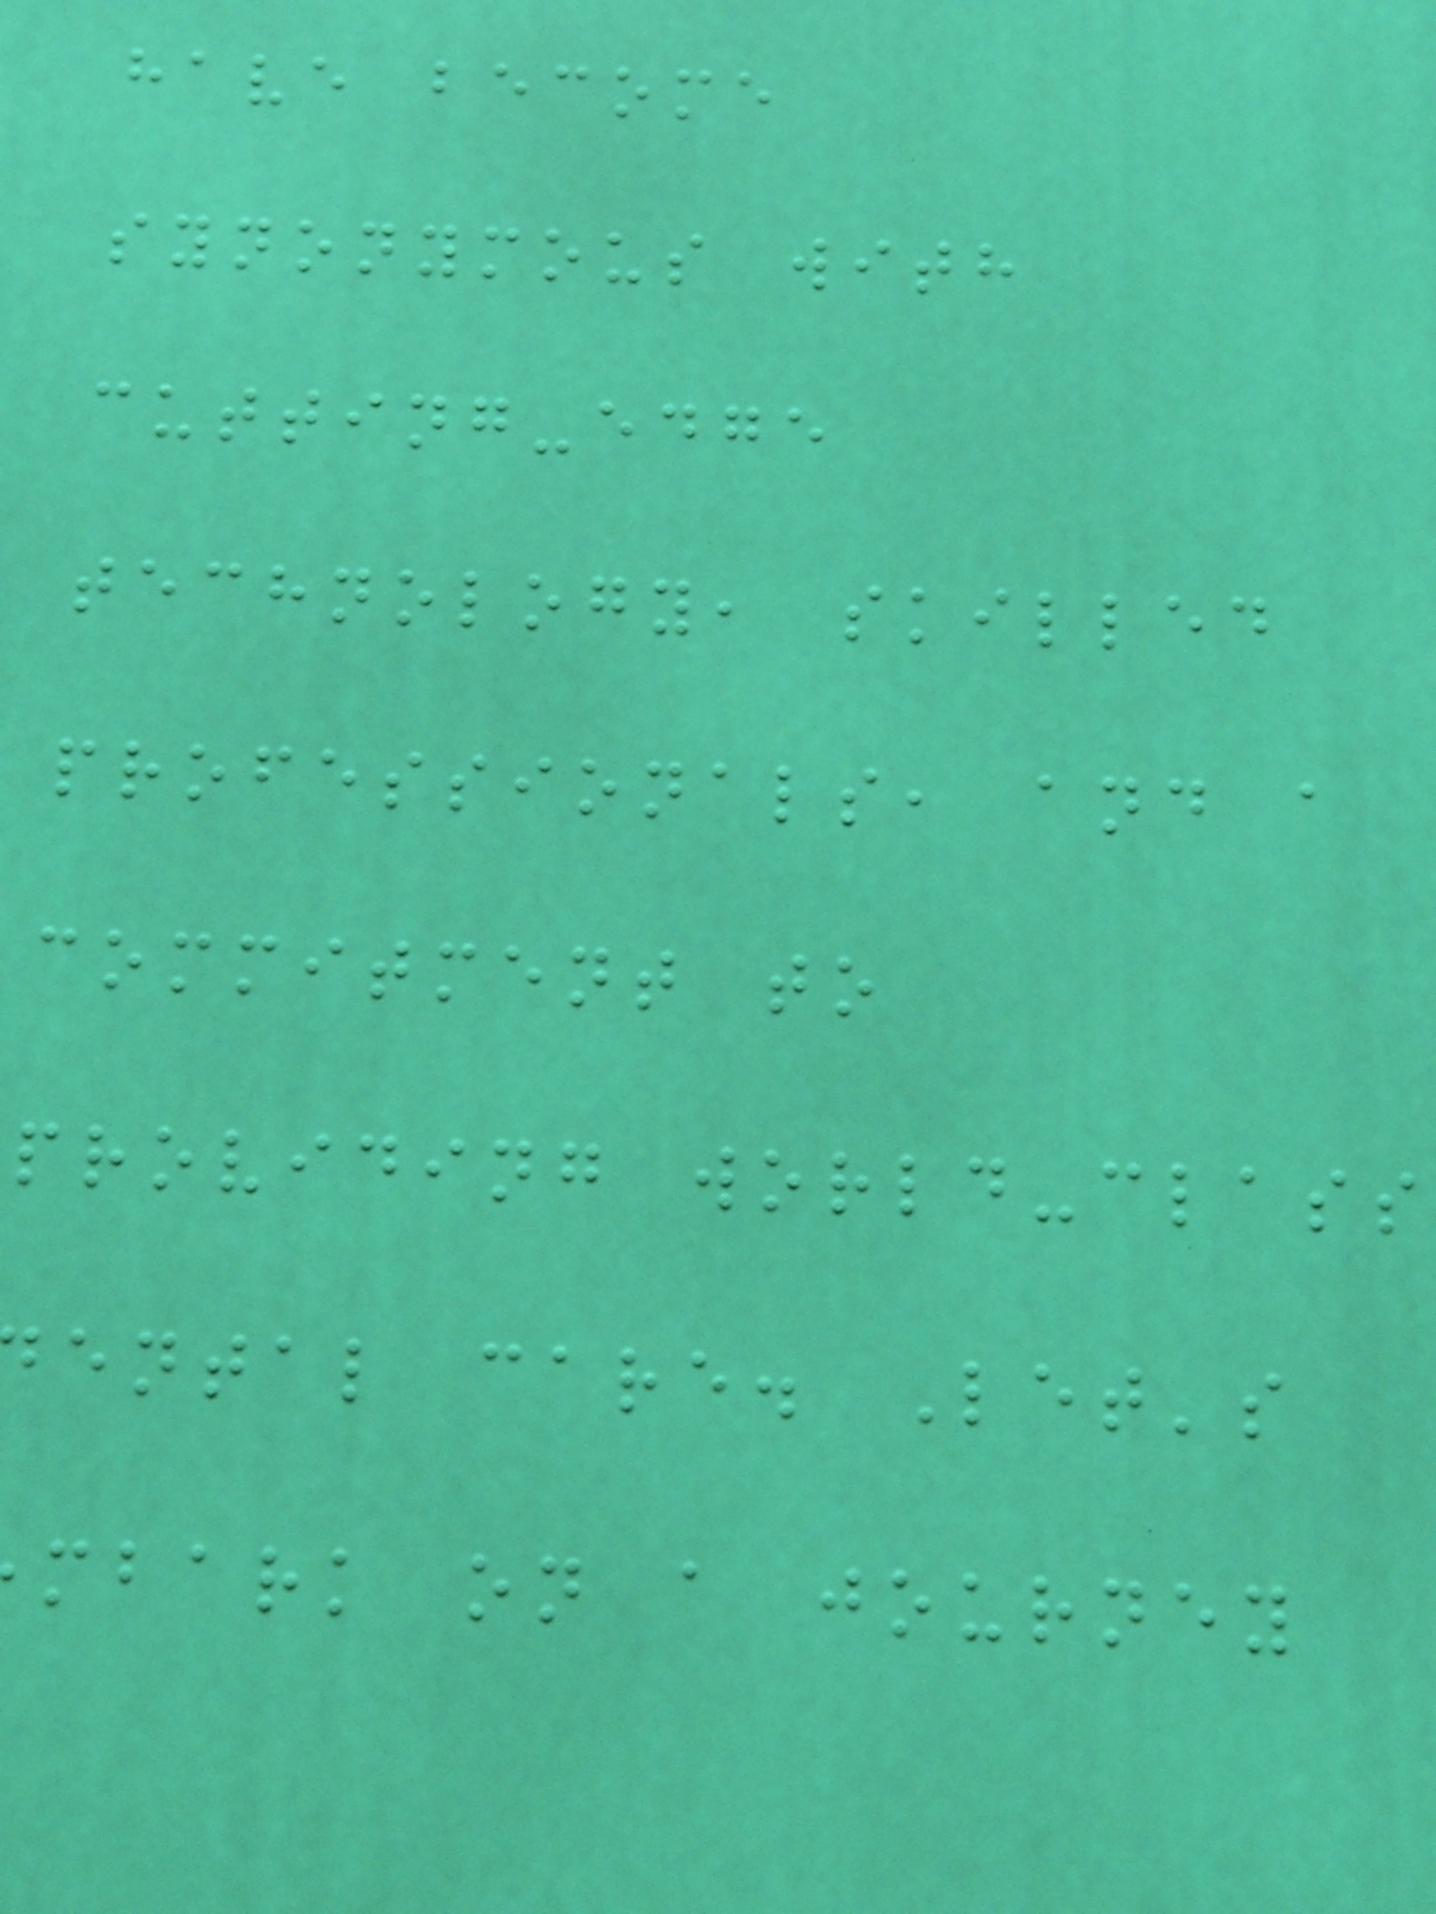have become
synonymous with
cutting-edge
technology, skilled
professionals, and a
commitment to
providing world-class
ental care. Let's
mbark on a journey
